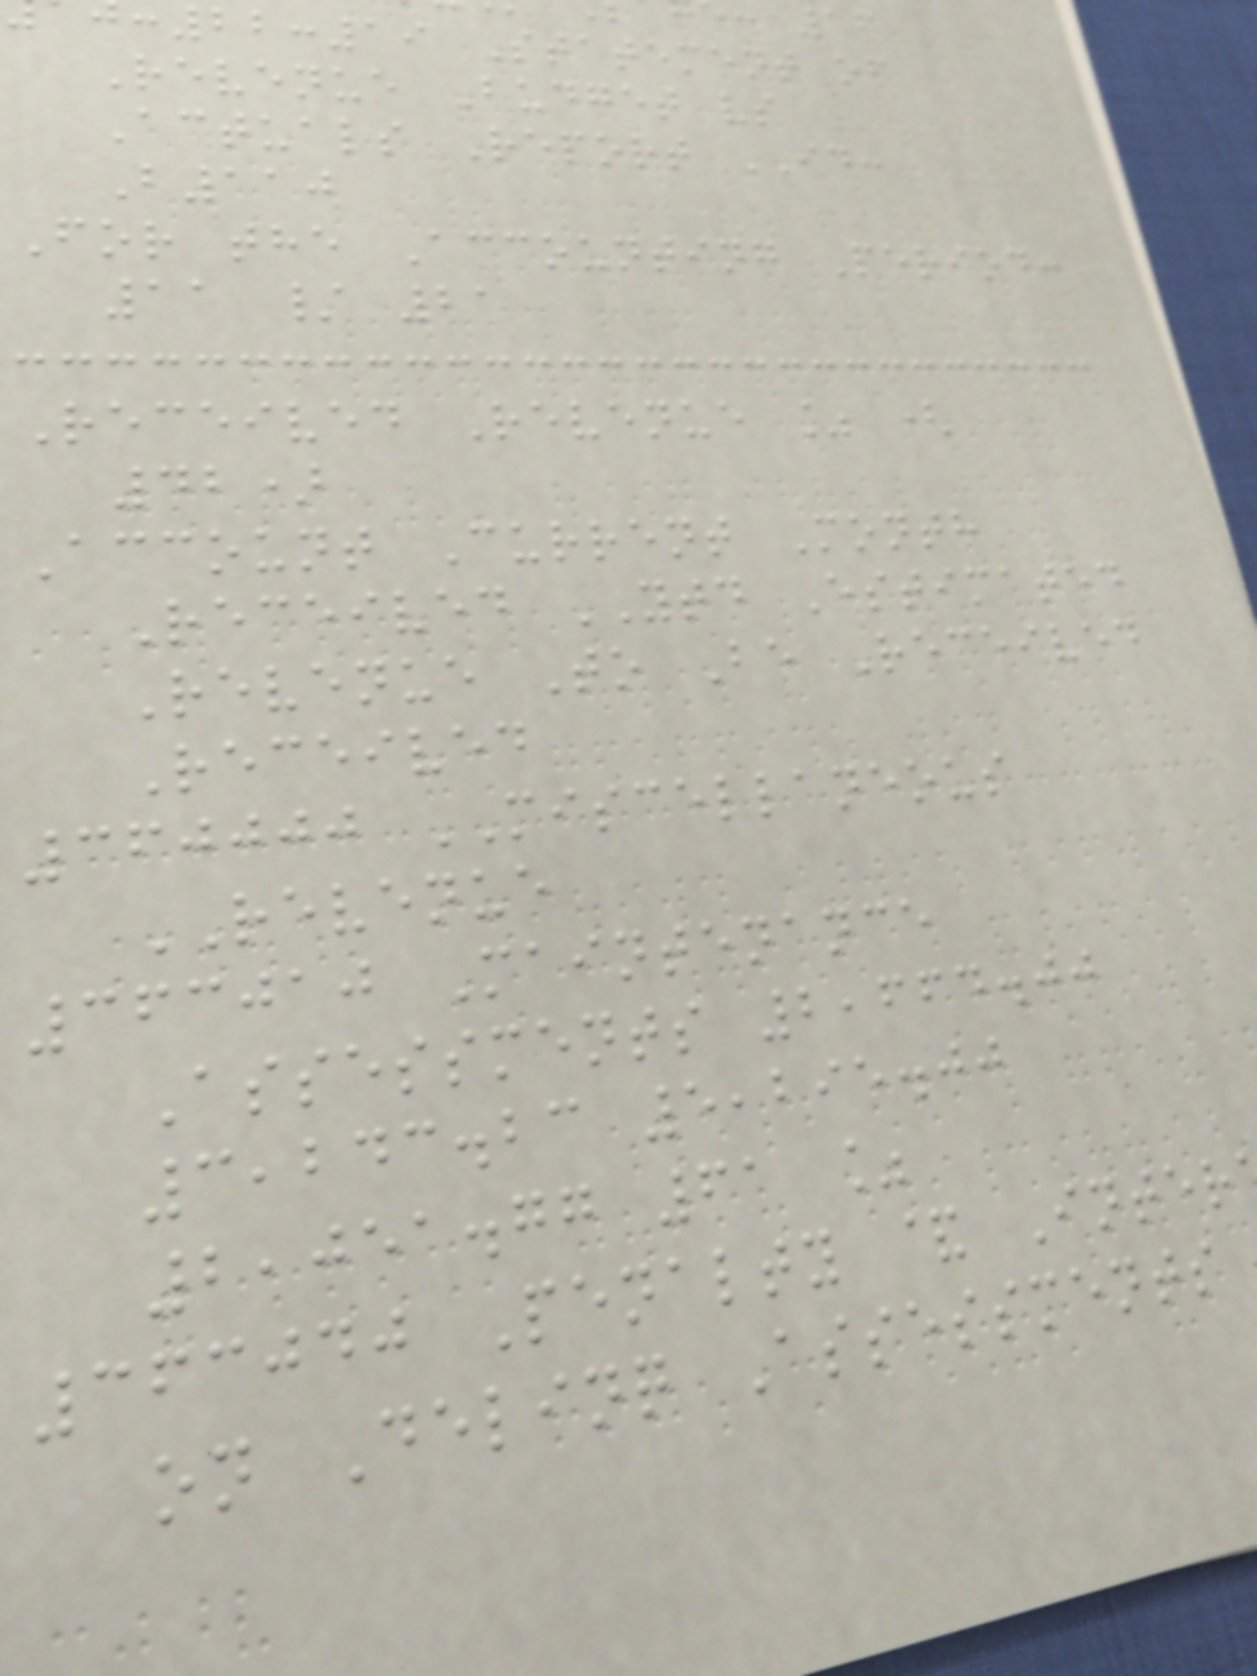22:19 Statement of
Revenue Budget vs
Actuals Report ID:
B110
For the Accounting Period:
11 / 21
Received Revenue % (
42)
Account Current Month
Received YTD Estimated
Revenue To Be Received
Received
360000 MISCELLANEOUS
REVENUE
363010 Maintenance
Assessments 2,664.00
3,243.23 5,295.00
2,051.77 61 %
363040 Penalty & Inter
on Delinq Assessments
